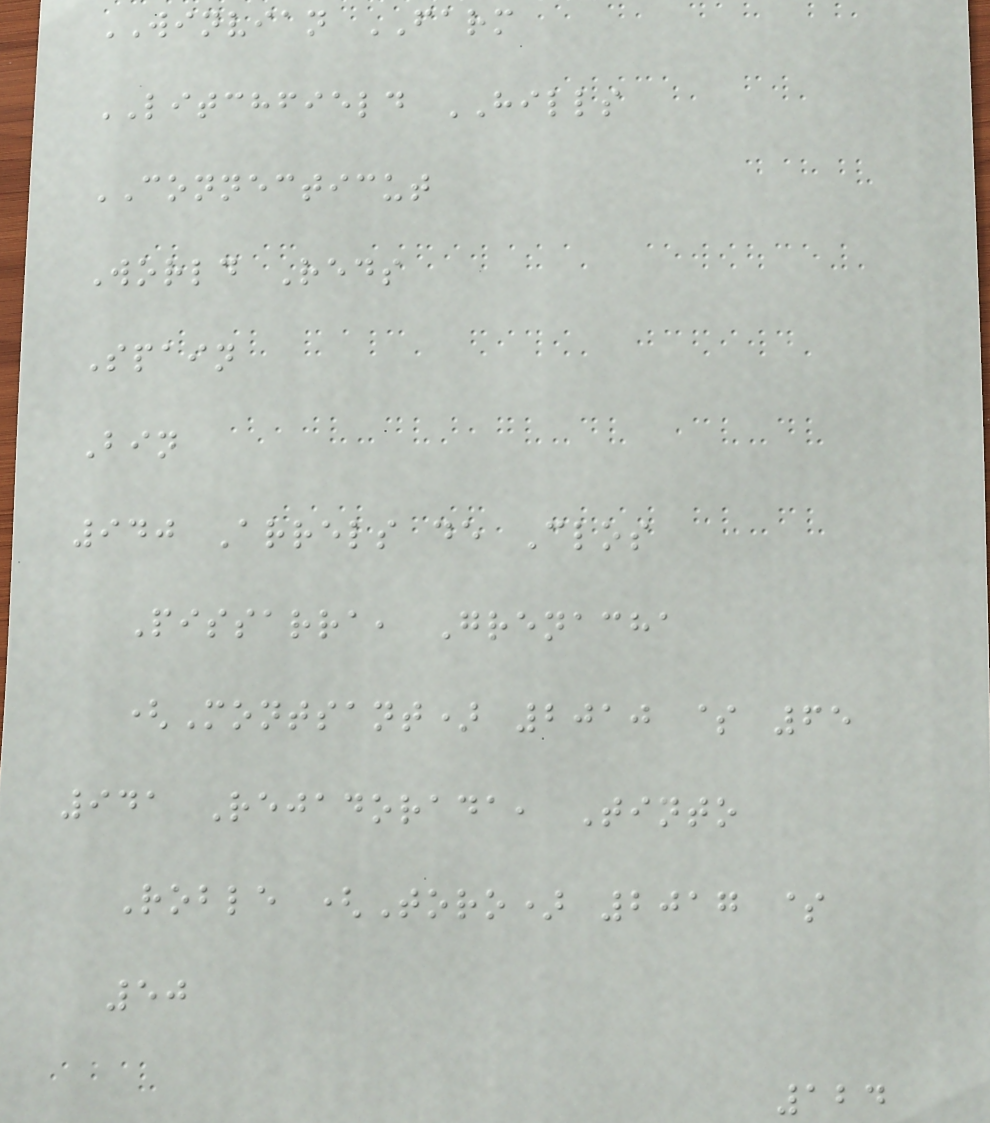WINVIAN FARM
LITCHFIELD HILLS
CONNECTICUT
World Reds
Spain
Bin
940 Arrels de Clos
Pissarra, Grenacha
(Montsant) 2010 $ 65
941 Rejadorada, Tinto
Roble (Toro) 2017 $
50
124
